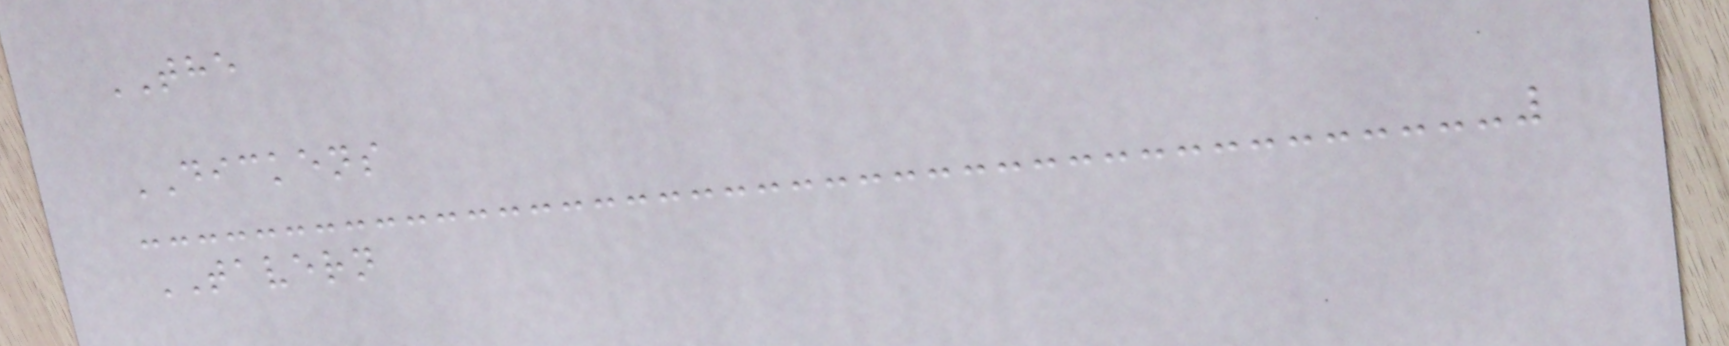THE
DICKENS
TAVERN
